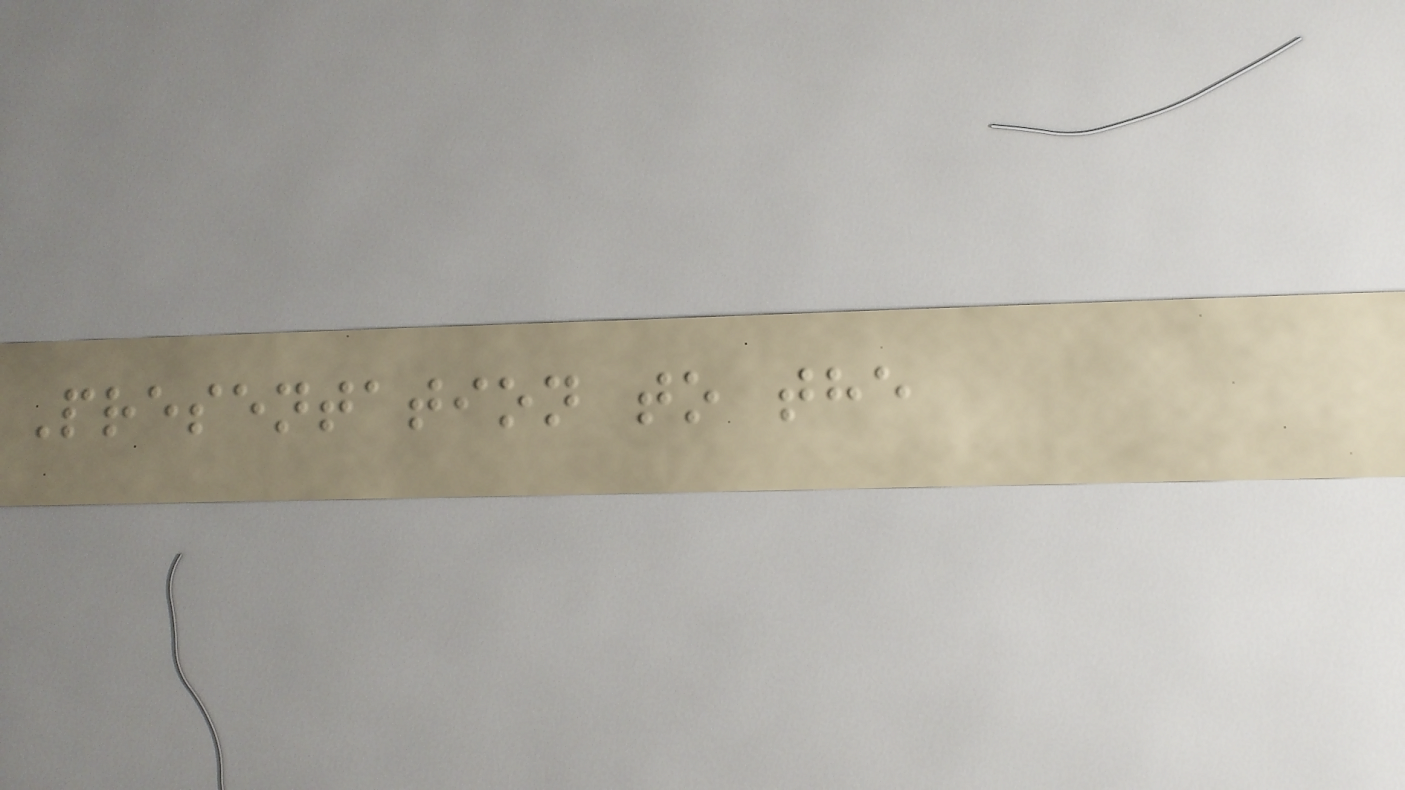Presentation to the
